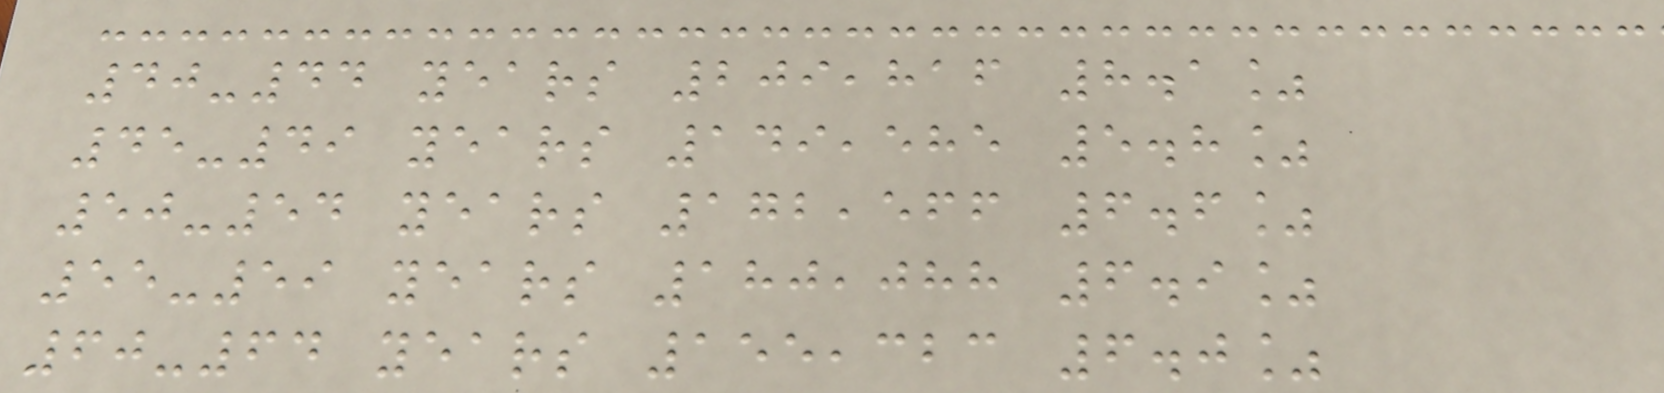40-44 years 209,816 8.1%
45-49 years 149,585 5.8%
50-54 years 172,566 6.6%
55-59 years 180,088 6.9%
60-64 years 155,323 6.0%
